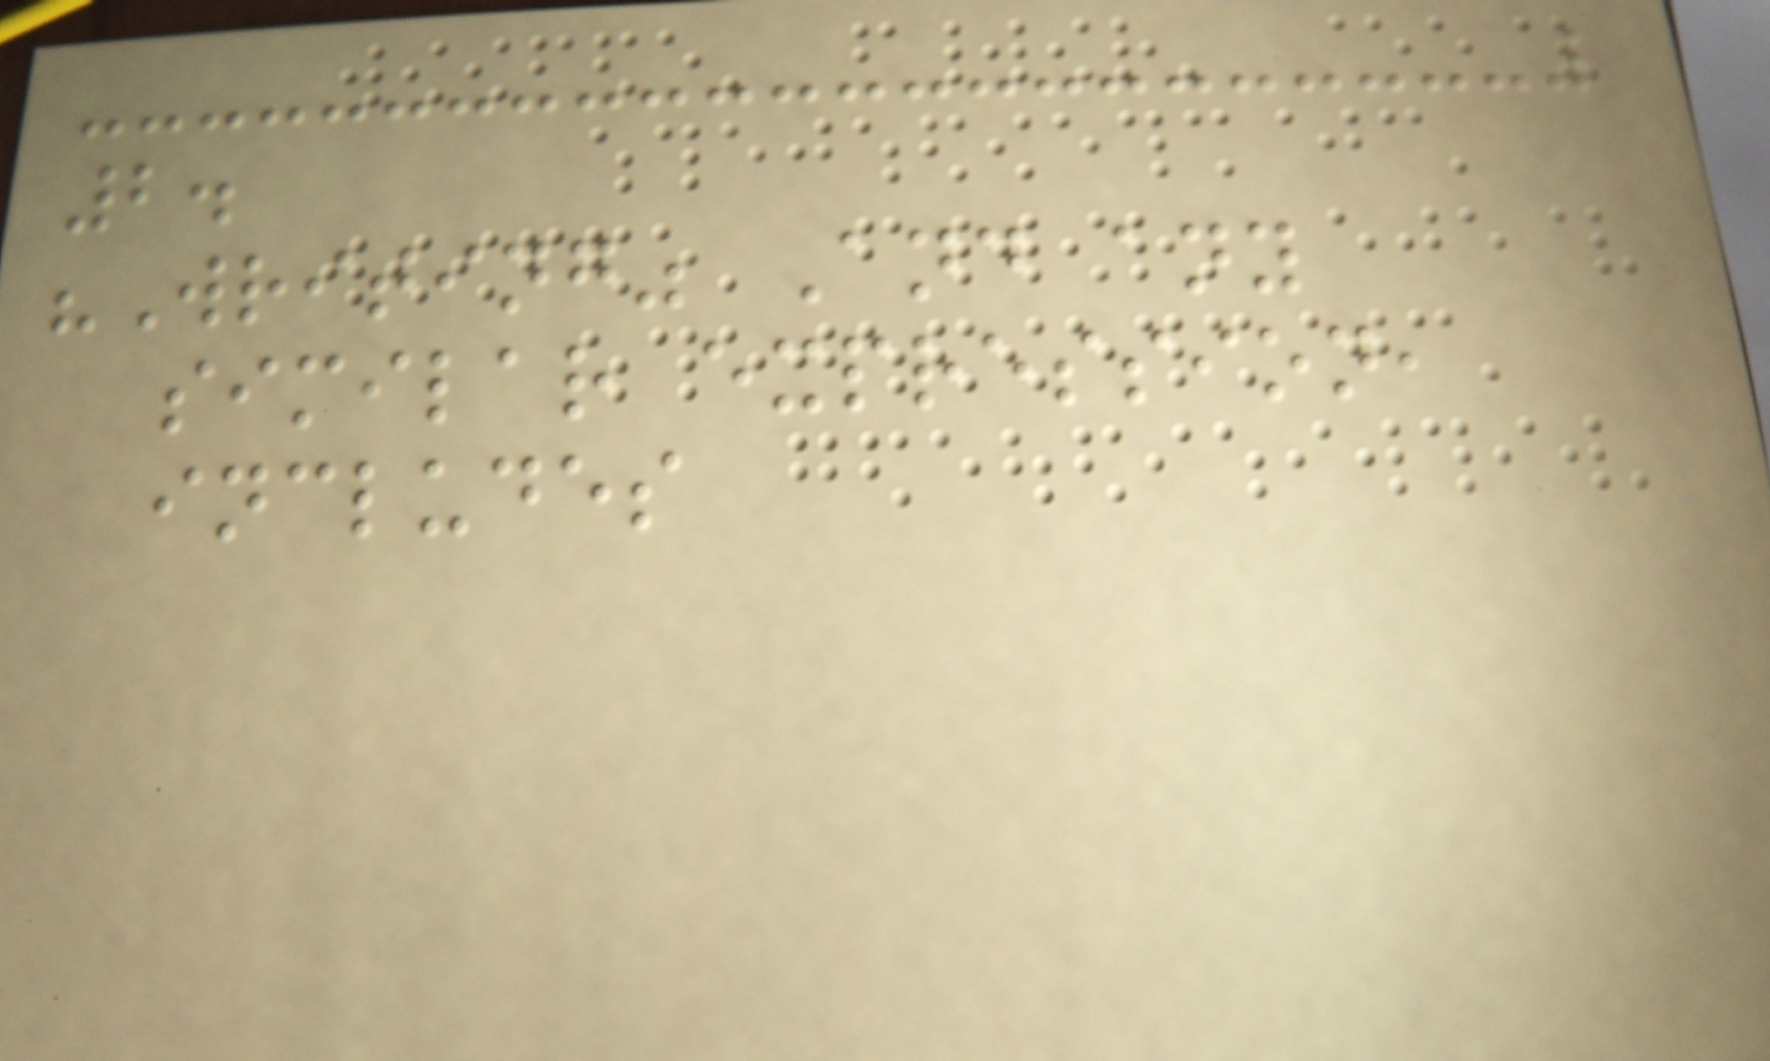2.
"Writing" And any
similar expression,
includes
